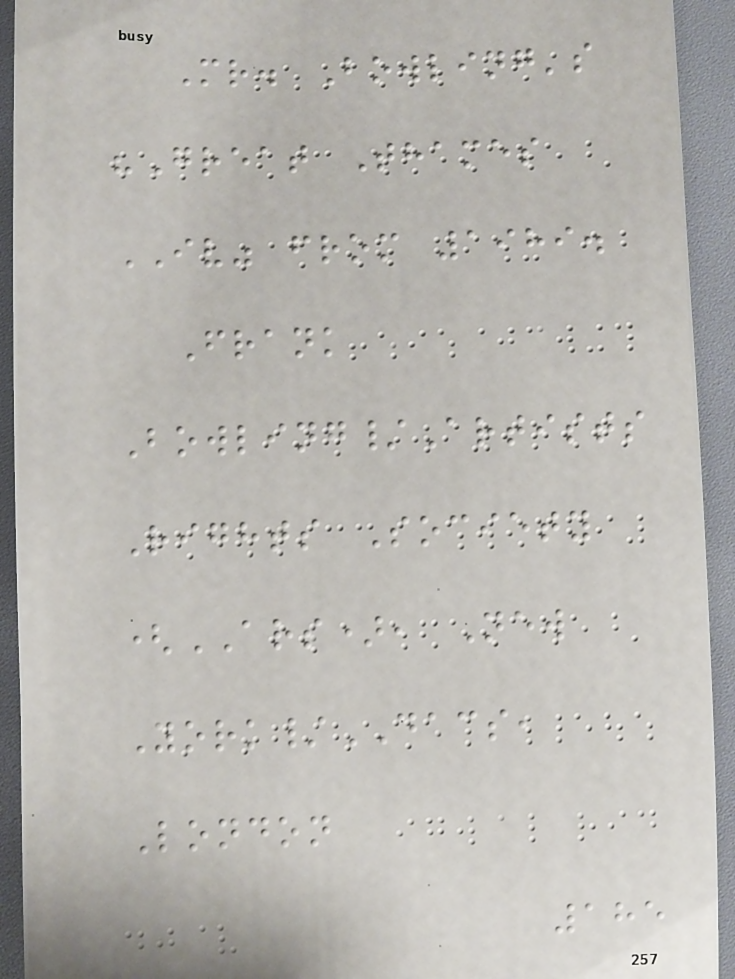Mr. Bowling's
"Great Thames
IV" from 1989.
Frank
Bowling/Artists
Rights Society
(ARS), New
York/DACS,
London
185
